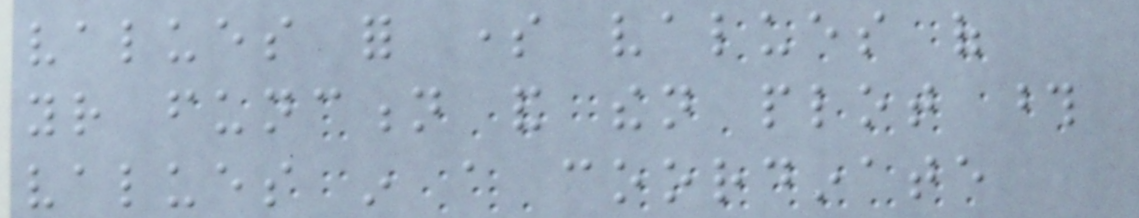values for some values of
your function and then plot those
values in a coordinate
